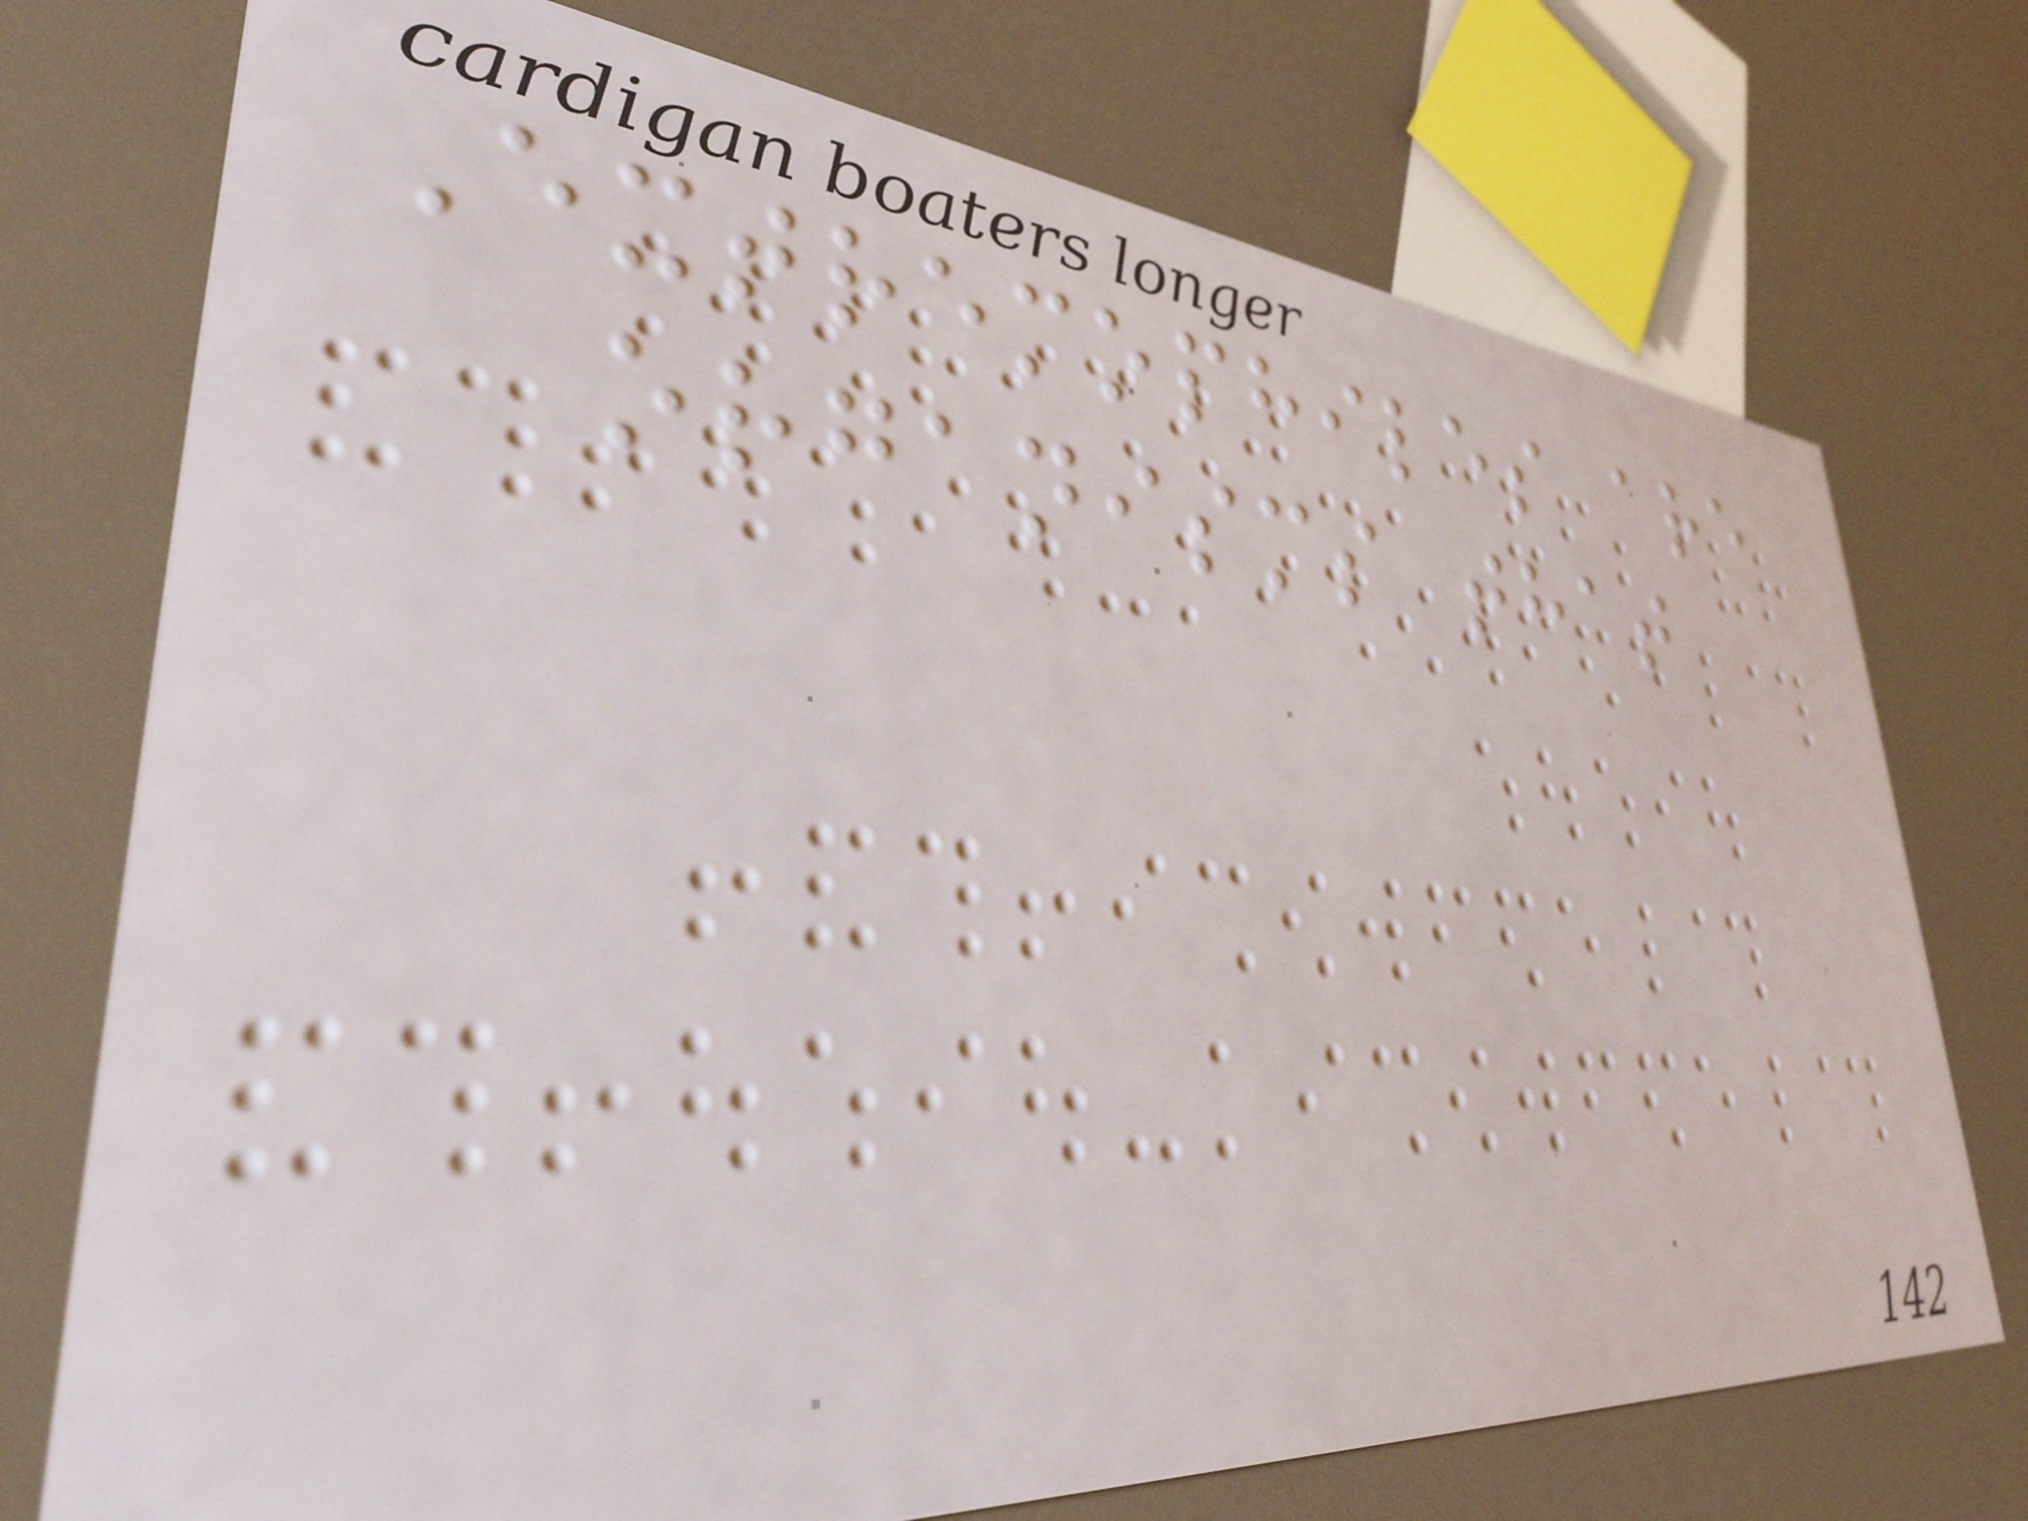Extremophiles are
organisms that
